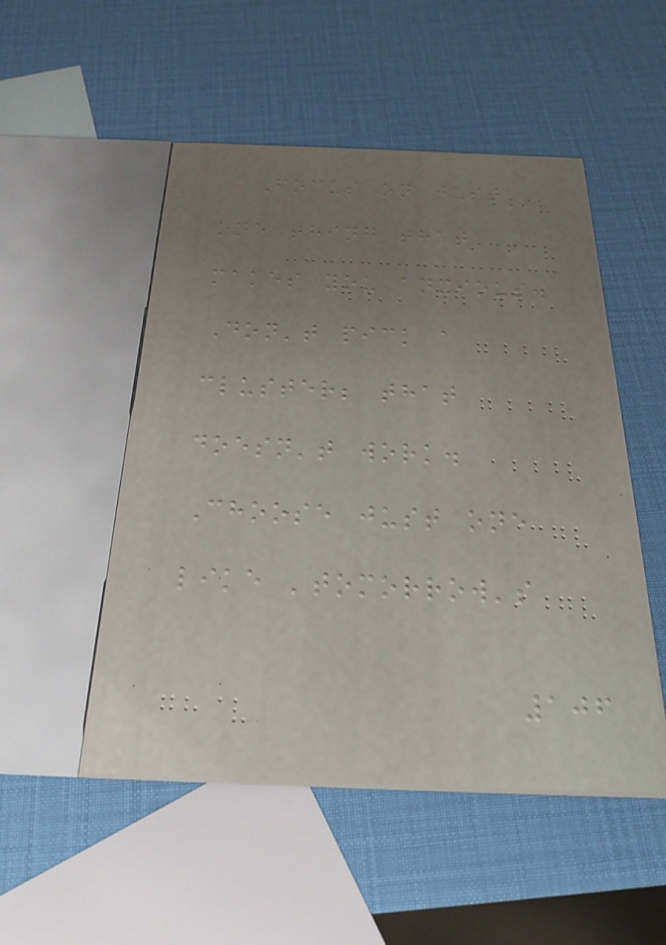Focus on just
one thing that
makes you anxious.
Don't pick a
cluster; that
doesn't work.
Choose just one
like 'tomorrow's
106
